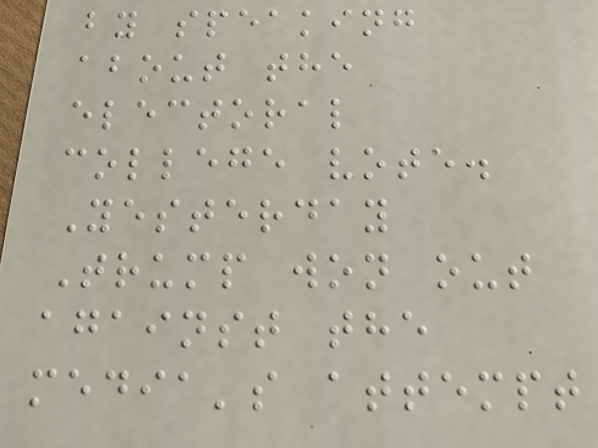by speaking
about the
electoral
college vote.
Yesterday
Trump won out
against the
media's attempt
